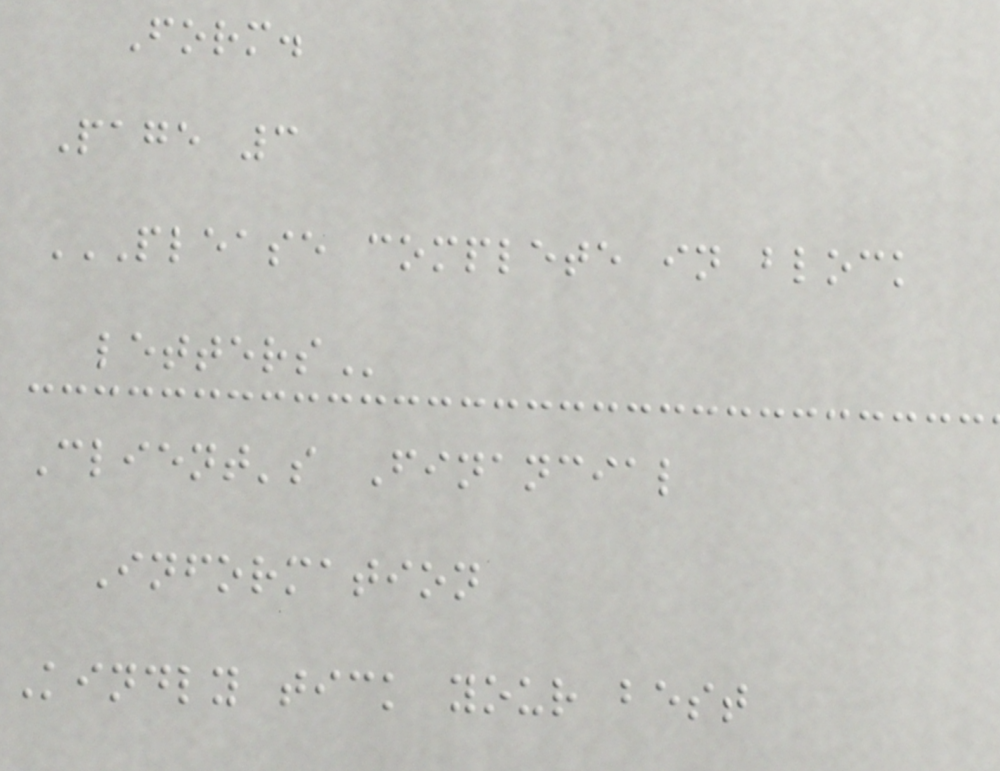Form.
Page 3
PLEASE COMPLETE IN BLOCK
LETTERS
Client's Financial
Information
Kindly tick your best
